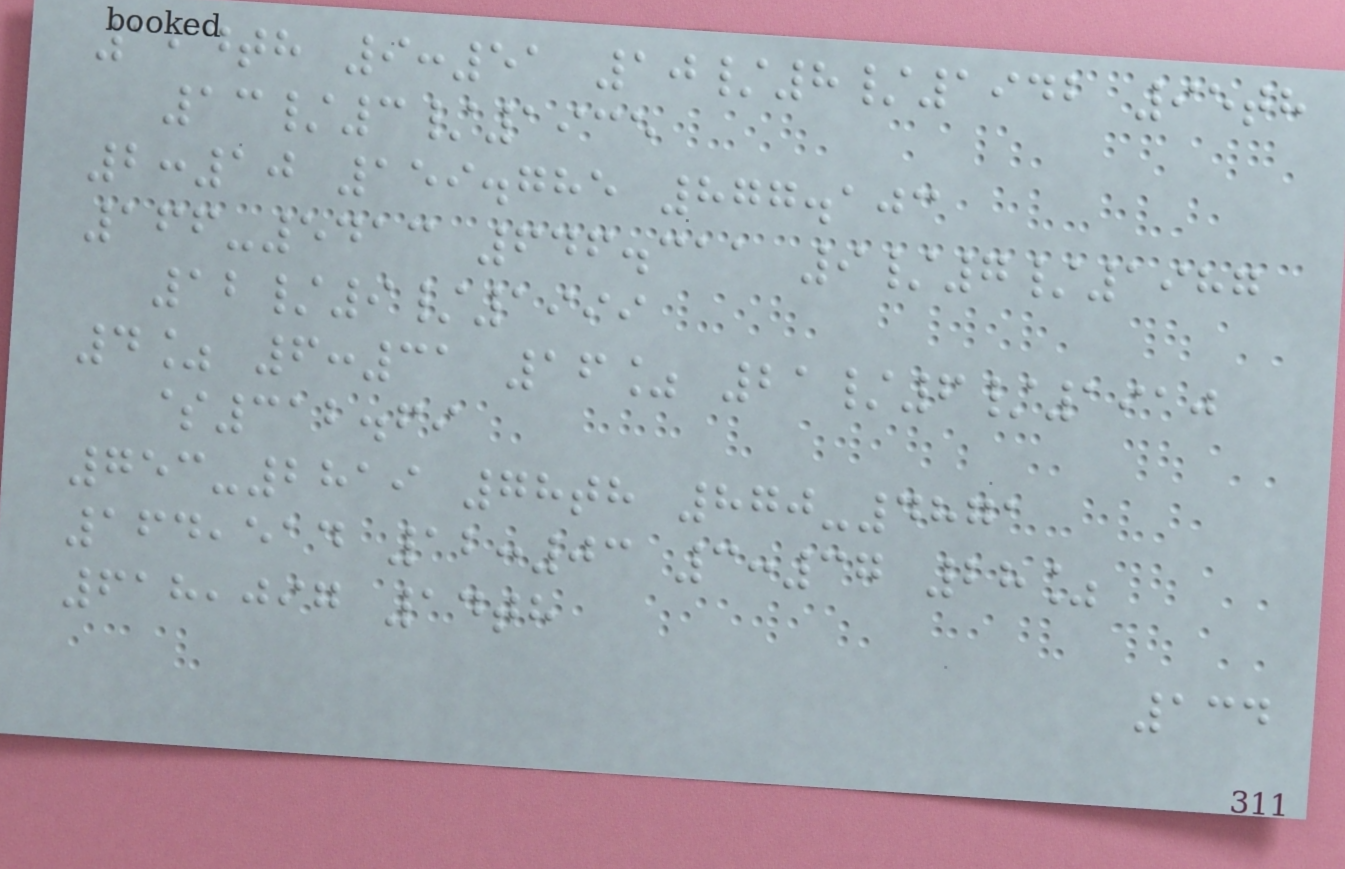194th 9:51 10/8/1942 95th
13/3/1935
2:10 159.785 877.103
166-5413 646.311 9/7/1987
12/9/1999
4% 6:31 16% 21/6/1910
$312.69
753-2819 78th 870-4871
164,514 12:03 3:37 28%
618,097 14th
134
